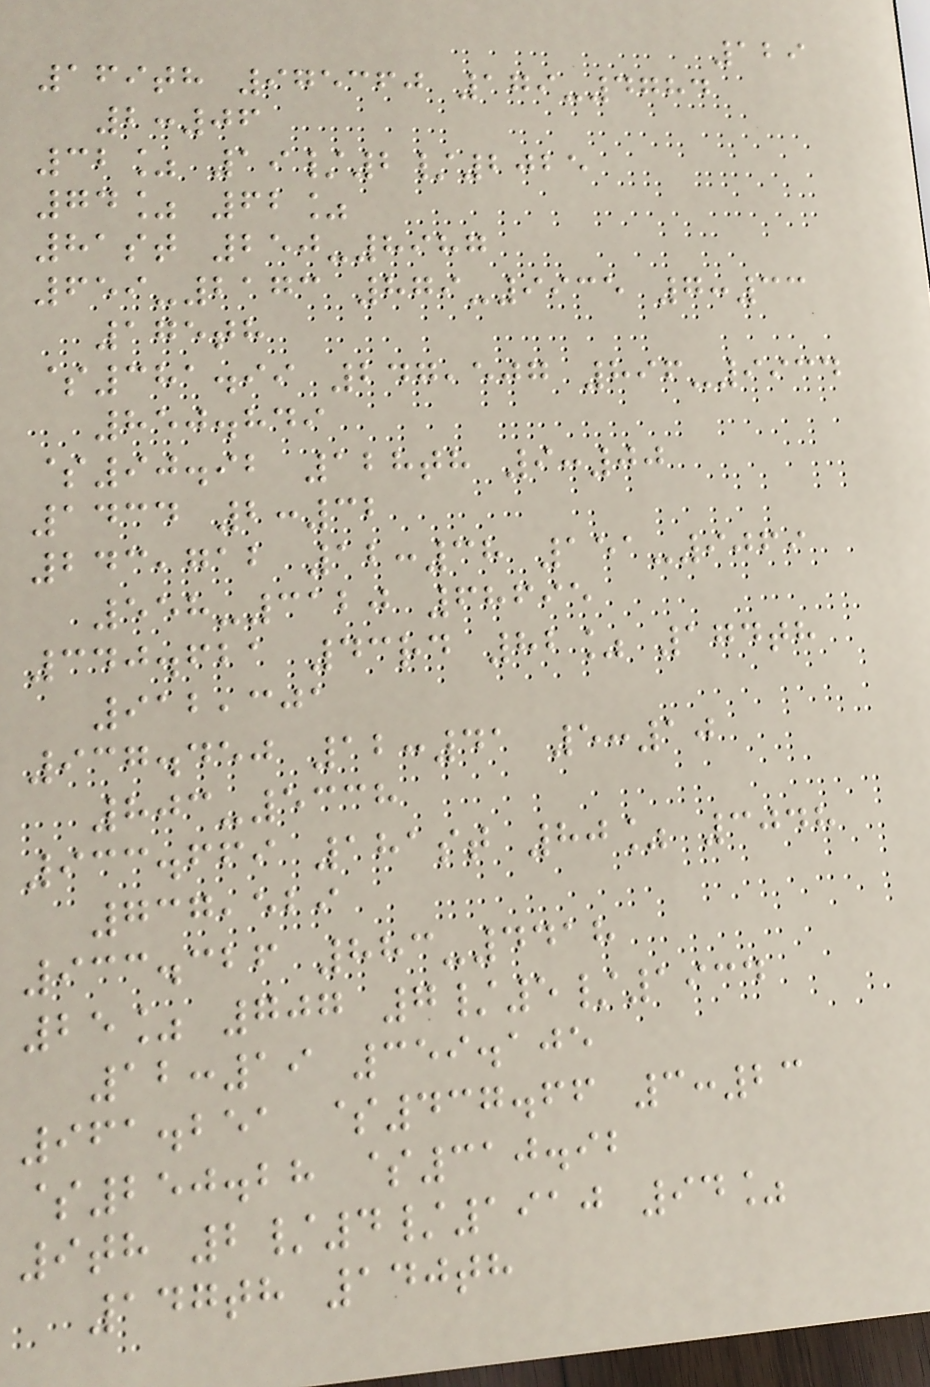129
169th 975360 179-4784
2:06
32% 19/2/2025
74% 62%
81st 250-8987
659-2173 879-9935 7:33
175th
$381.99 247,507 896-9934
850.849
$90.92 128th 9:00
1434 2:32
243,712 12:38 151-9069
558-3120 68695
340.621 43rd 82% 174th
912,301
937.450 12:41 5:10
803-5338
933.669 181st 80% 3048
737,529
933.326 883-4418
25% 707 7/5/1934
12:19 359.105
961.251 $437.66 3:23
$250.28 $310.92
9th 2/4/1910 94%
147th 140th
